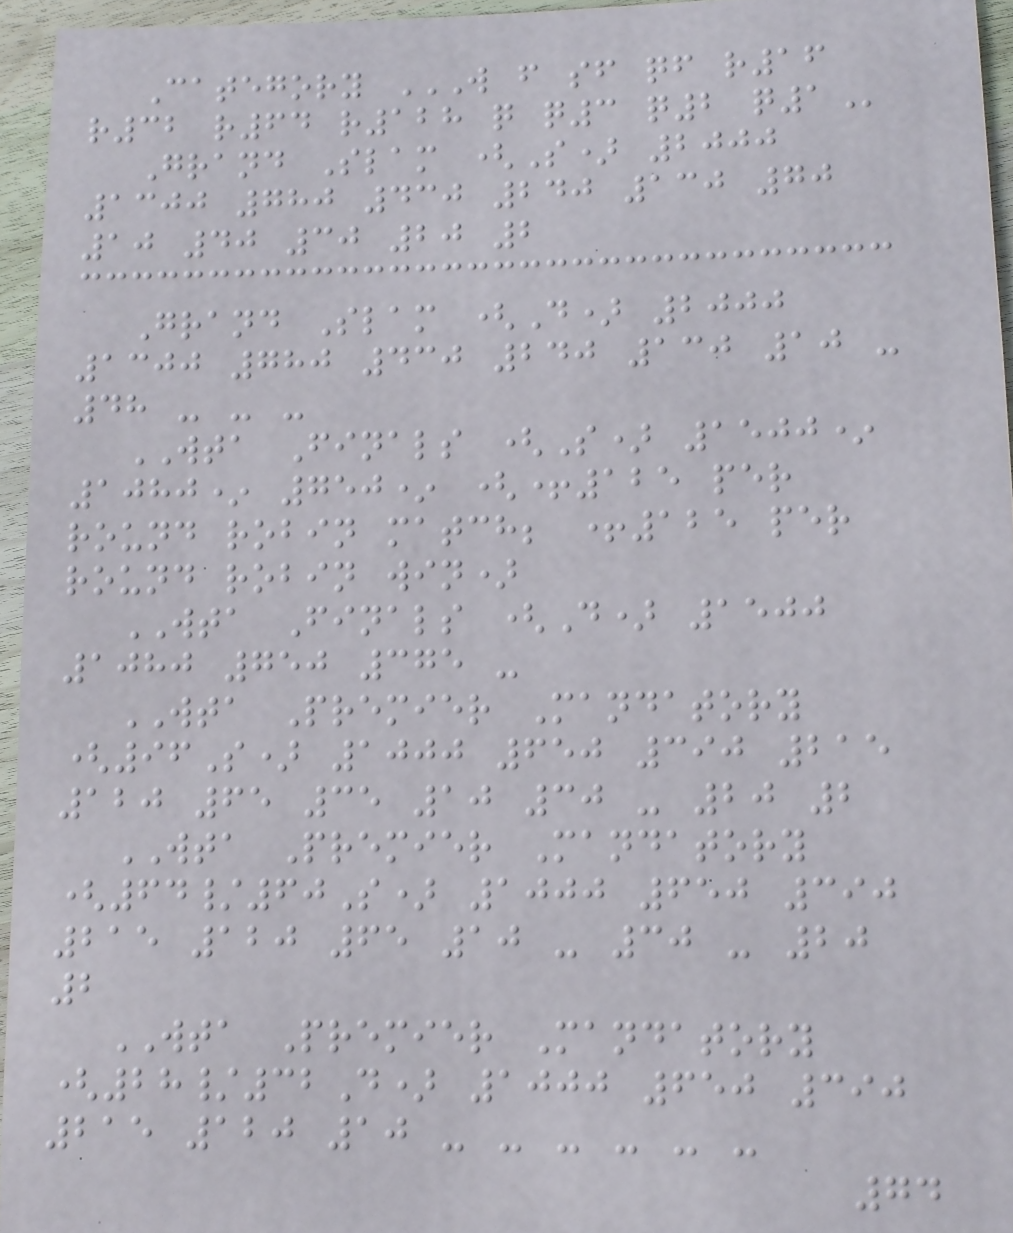Category W F SF QF R16
R32 R64 R128 Q Q3 Q2 Q1
Grand Slam (S) 2000
1300 780 430 240 130 70
10 40 30 20 2
Grand Slam (D) 2000
1300 780 430 240 130 10 -
48 - - -
WTA Finals (S) 1500*
1080* 750* (+125 per
round robin match; +125 per
round robin win)
WTA Finals (D) 1500
1080 750 375 -
WTA Premier Mandatory
(96S) 1000 650 390 215
120 65 35 10 30 - 20 2
WTA Premier Mandatory
(64/60S) 1000 650 390
215 120 65 10 - 30 - 20
2
WTA Premier Mandatory
(28/32D) 1000 650 390
215 120 10 - - - - - -
74
